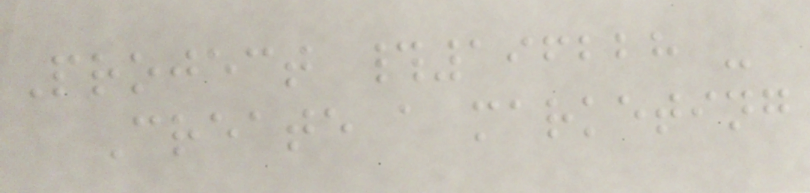Project #196228 -
Create a marketing
